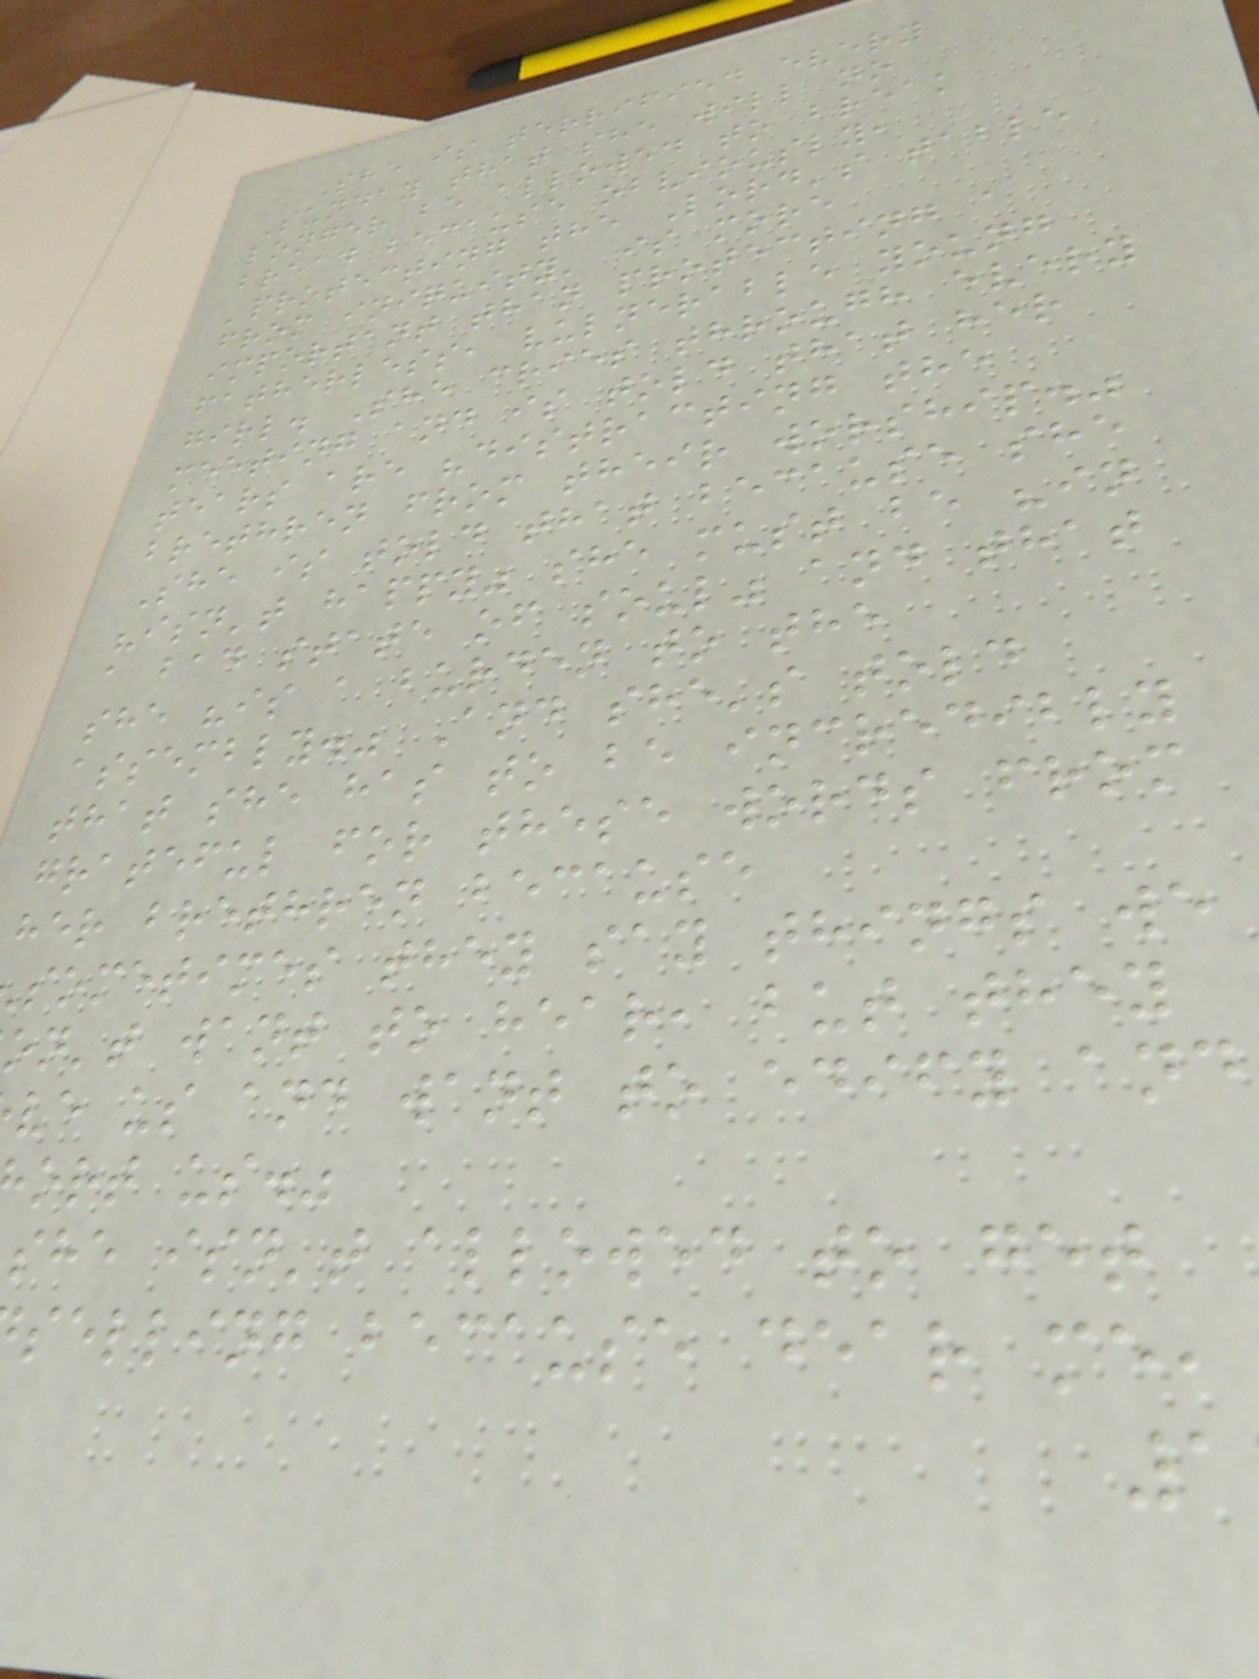She is terrified every
Sunday that she will no
longer be allowed to break
bread because obviously,
'protecting the Lord's table
from iniquity' is more
important than protecting a
fatherless, vulnerable young
girl. She cries through every
meeting and is told that her
tears are "distracting the
brethren from their worship."
She is told that because she
"isn't happy" she must be "in
a bad state of soul" and that
she "is a burden to the
assembly." And she's told
that she has to be incredibly
grateful for these words from
her brethren because
sometimes they say things we
on't want to hear, but they
ve us and want to edify and
ort us."
she isn't allowed to get
selling because dear me,
